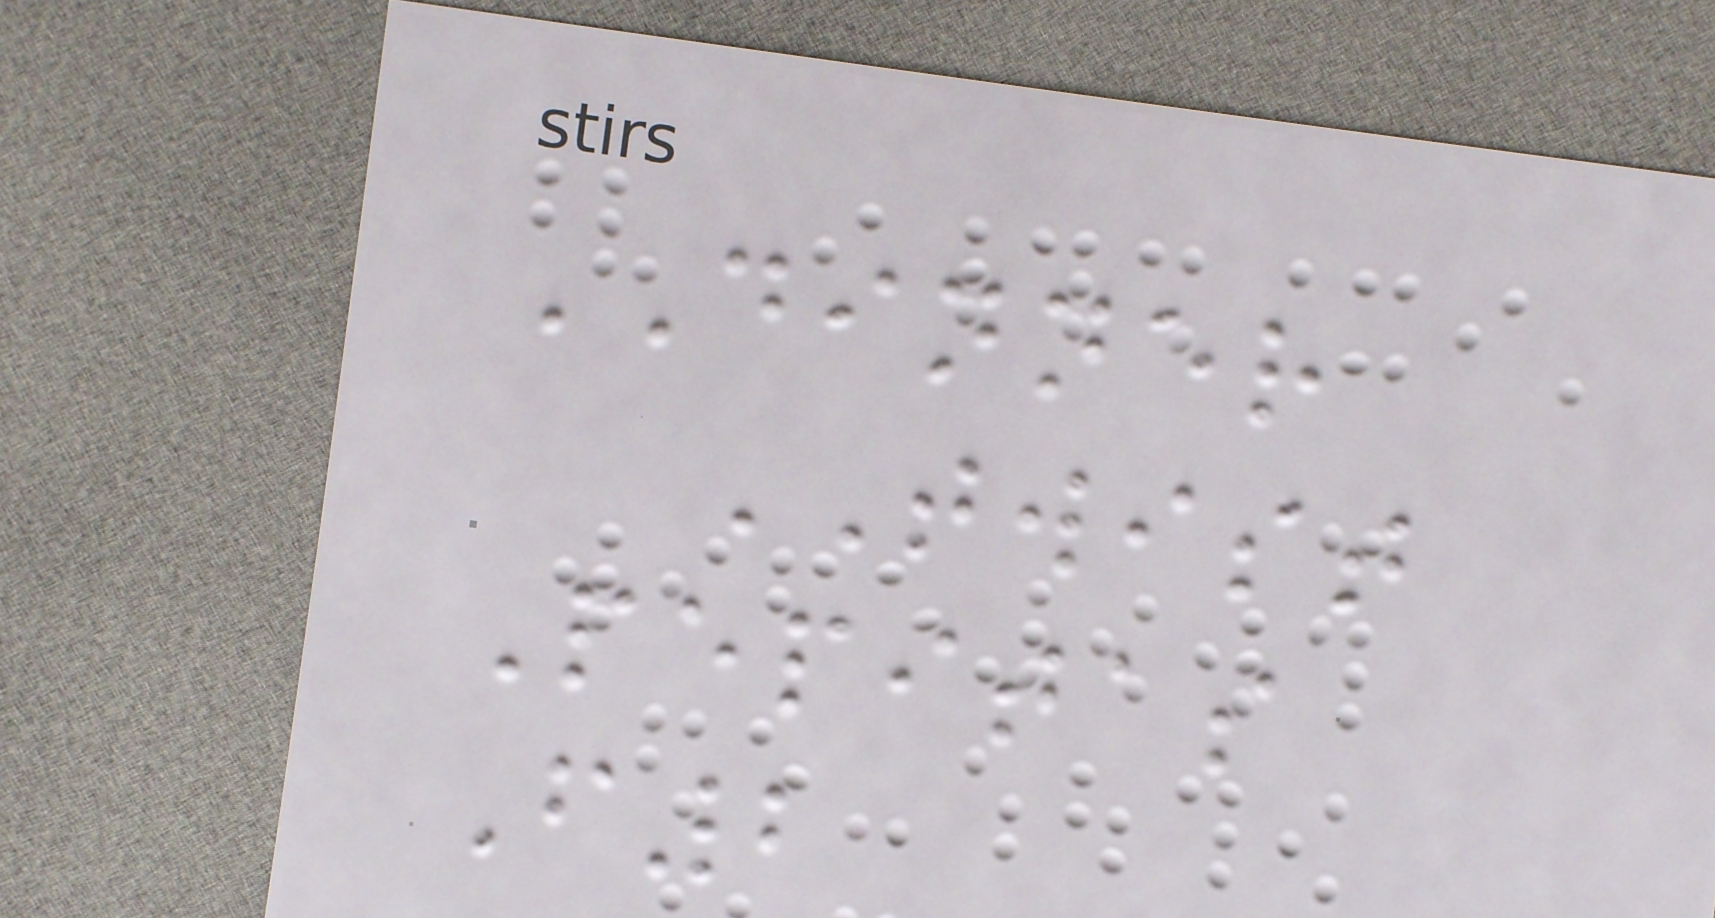DINNER
TWIST
Pepitas
F2
